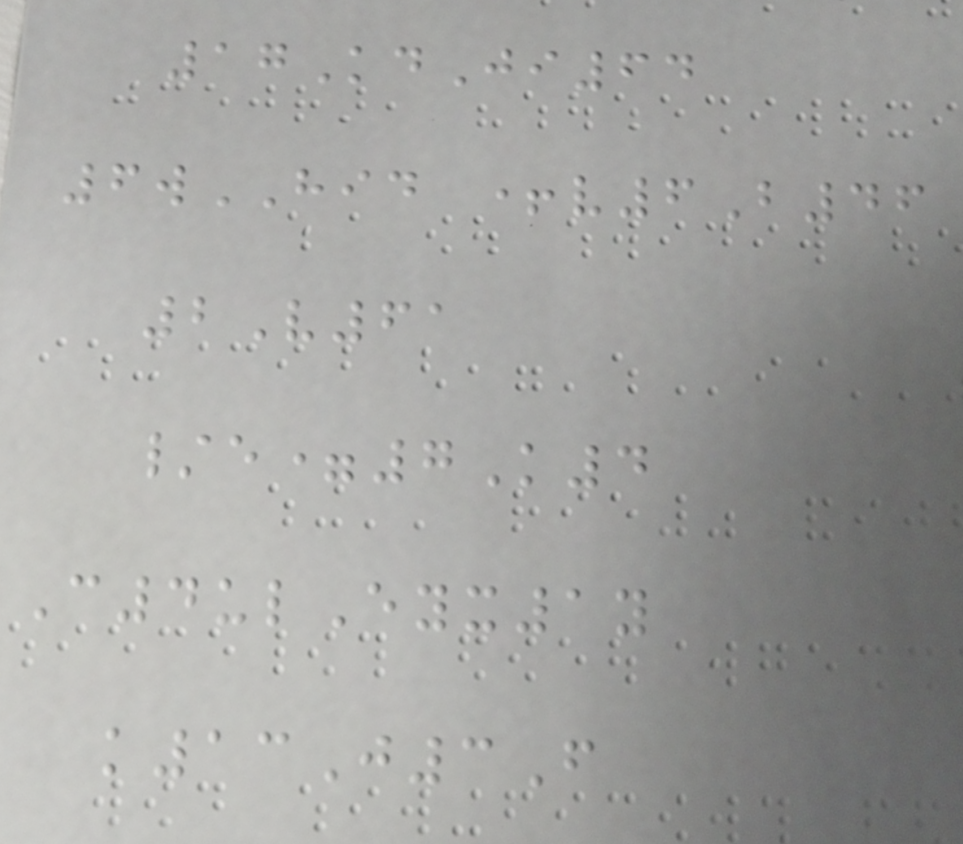17KdJi64
6wHID +v6B46
2V61
/e=7K4
C4ulEyx1y
k13J3F
